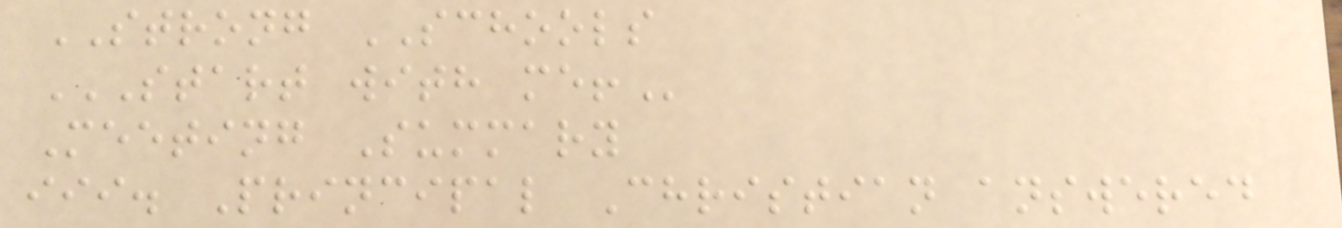STRONG SCHOOLS
START WITH ME!
Meeting Summary
iii. Principal Christian answered
